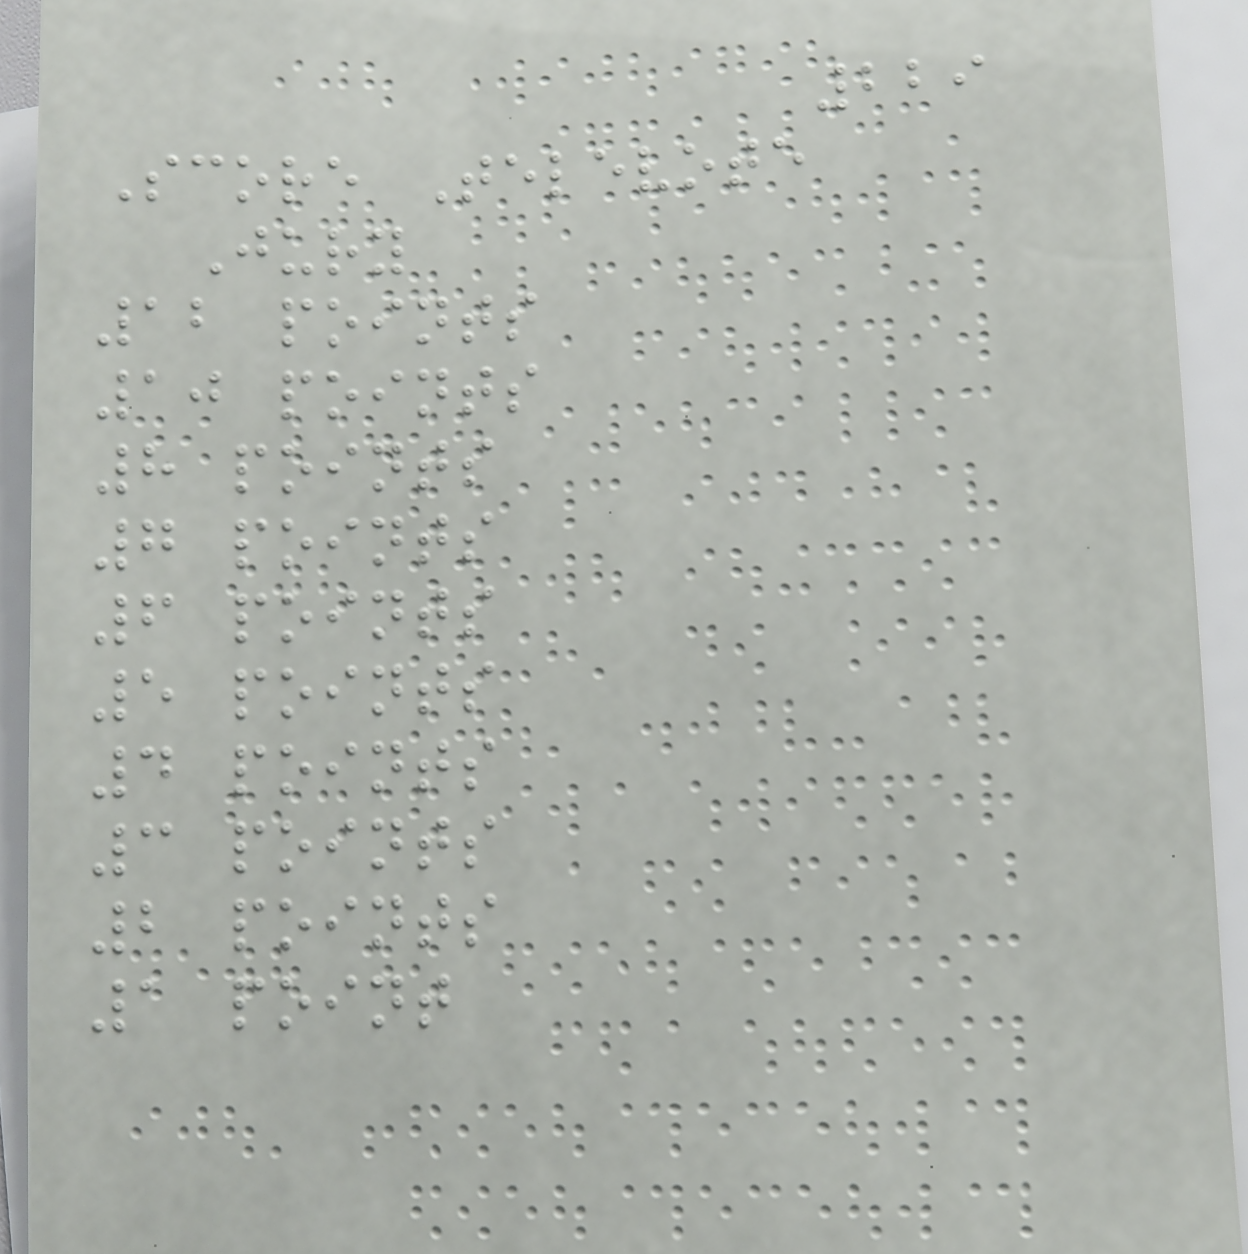229
Score Televote
Jury
12 points
10 points
8 points
7 points
6 points
5 points
4 points
3 points
2 points
1 point
